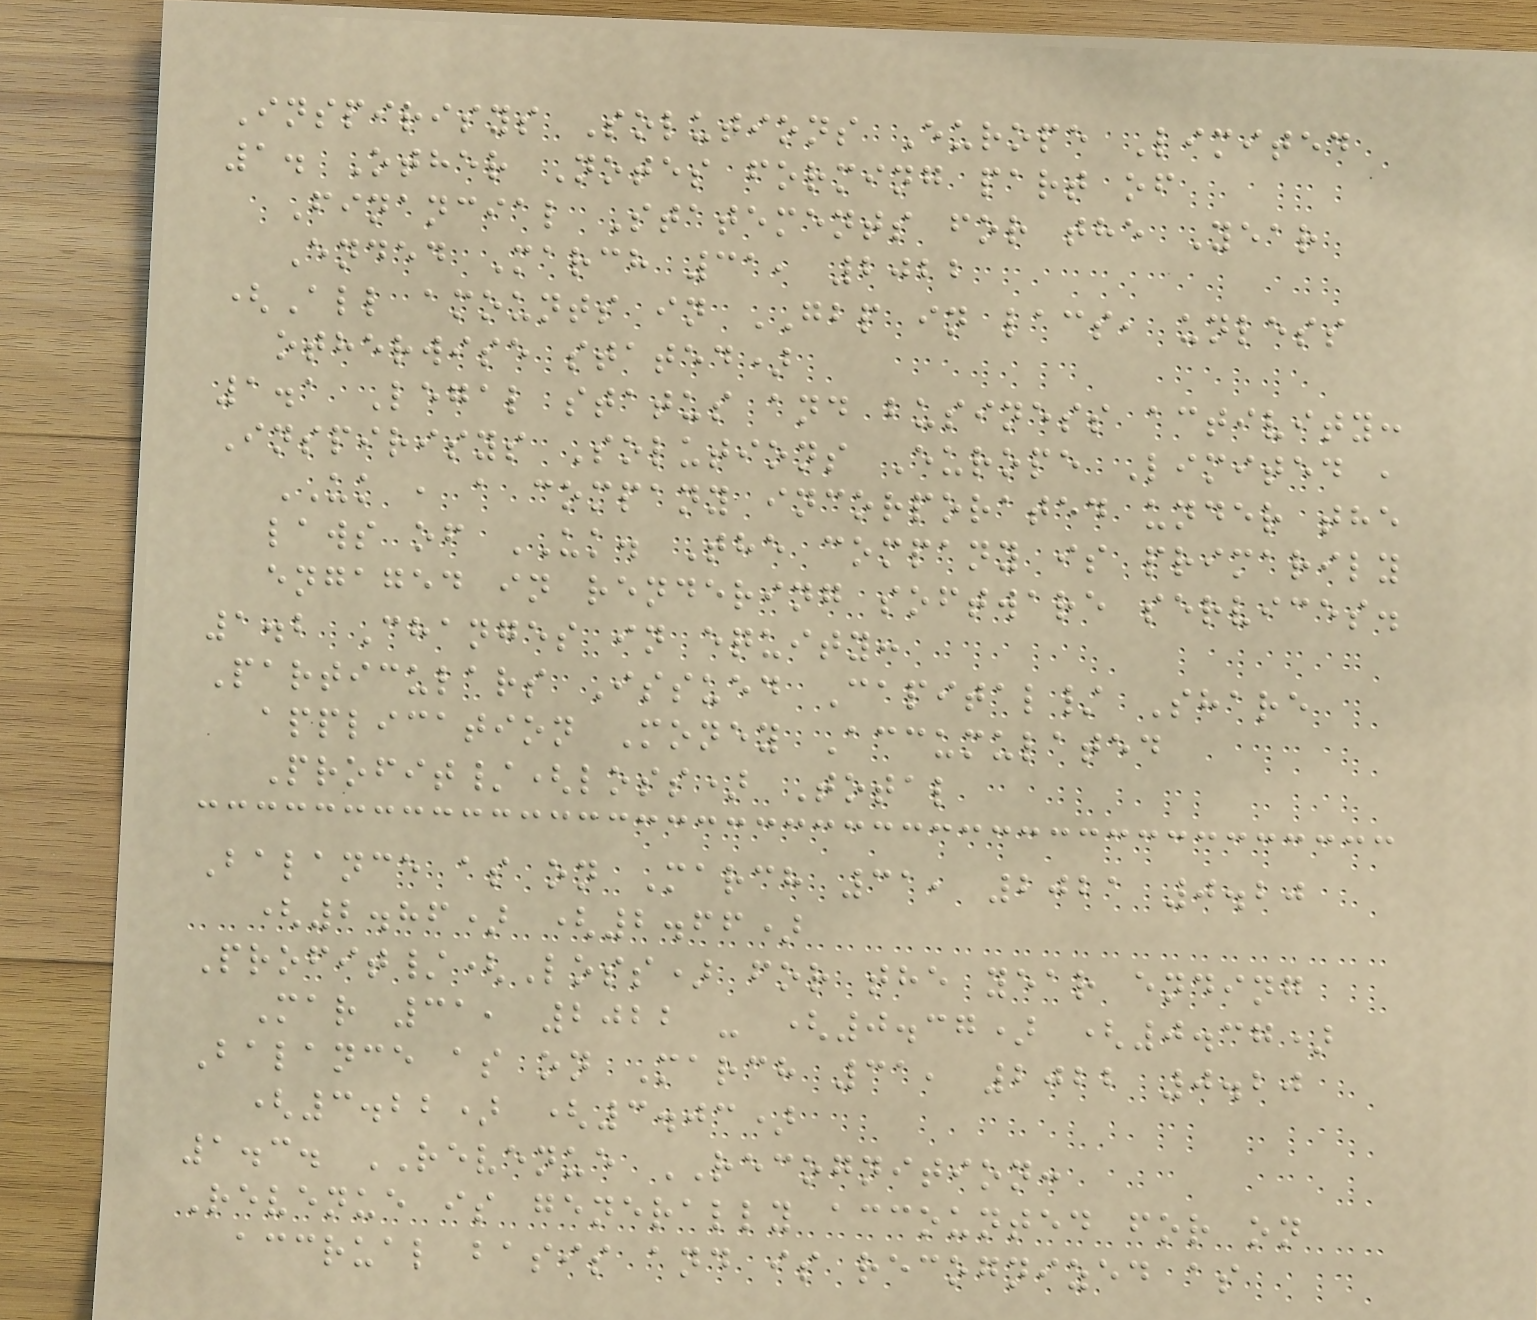Inspirisys Solutions Europe Limited
1. Other Notes forming part of
Financial Statements for the Year
Ended March 31, 2022
(All amounts in GBP in lacs, unless
otherwise stated)
1.1 Legal status and business activity:
Inspirisys Solutions Europe Limited ,
UK , a company incorporated under the
laws of UK. The company is primarily
engaged in rendering software services.
1.2 Changes in equity:
Particulars Issued Capital/ Share
application Money Accumulated
Profit/(loss) Total
Balance as on March 31, 2021 0.20
(2.86) (2.66)
Profit/(Loss) for the year ending
Mar 31, 2022 - (0.37) (0.37)
Balance as on March 31, 2022 0.20
(3.22) (3.03)
1.3. REVENUE RECOGNITION:
Revenue is generally accounted for on
accrual basis and is recognized as
